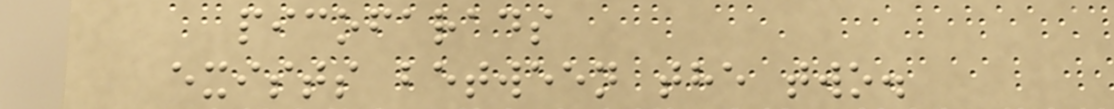picofarads
exists between the two.
